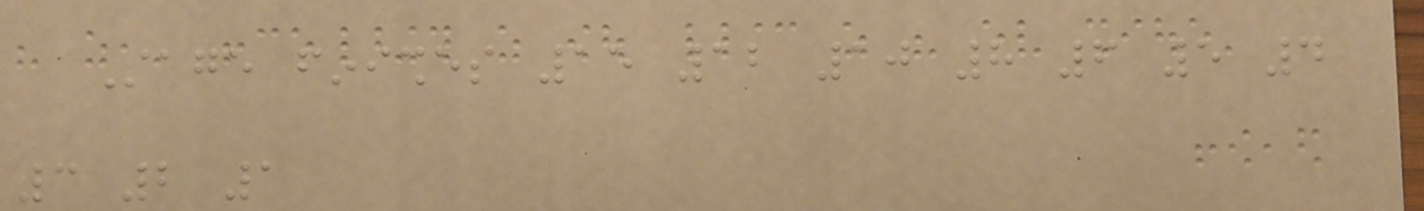Stage finishes 15 12 10 8 6 5 4
3 2 1
